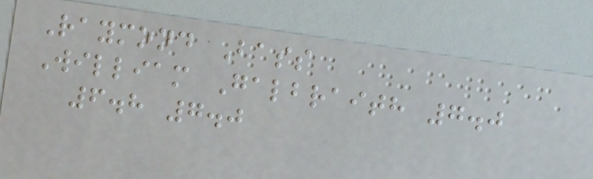Raymond Bass
William Galbraith 7.0
6.8 7.0
